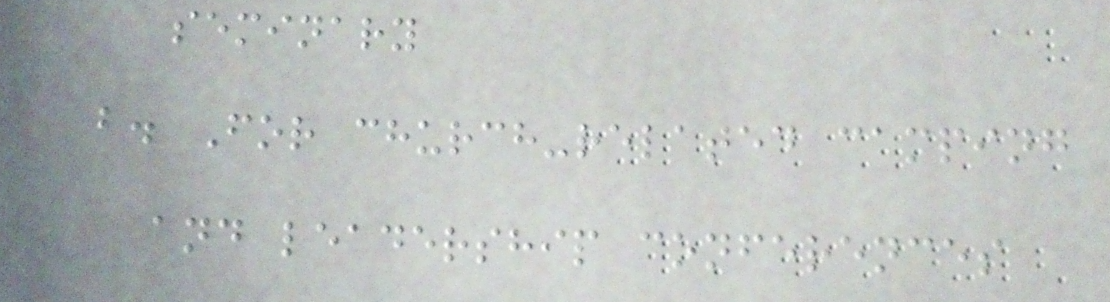seminary
b. For church-related camping
and leadership conferences
